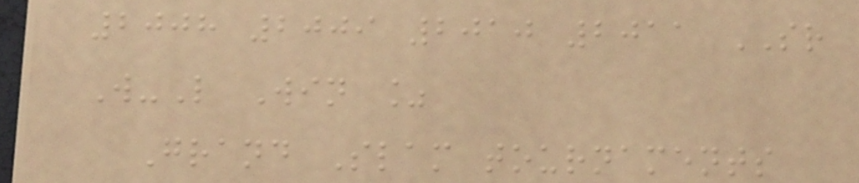2008 2009 2010 2011 SR
W-L Win %
Grand Slam tournaments
